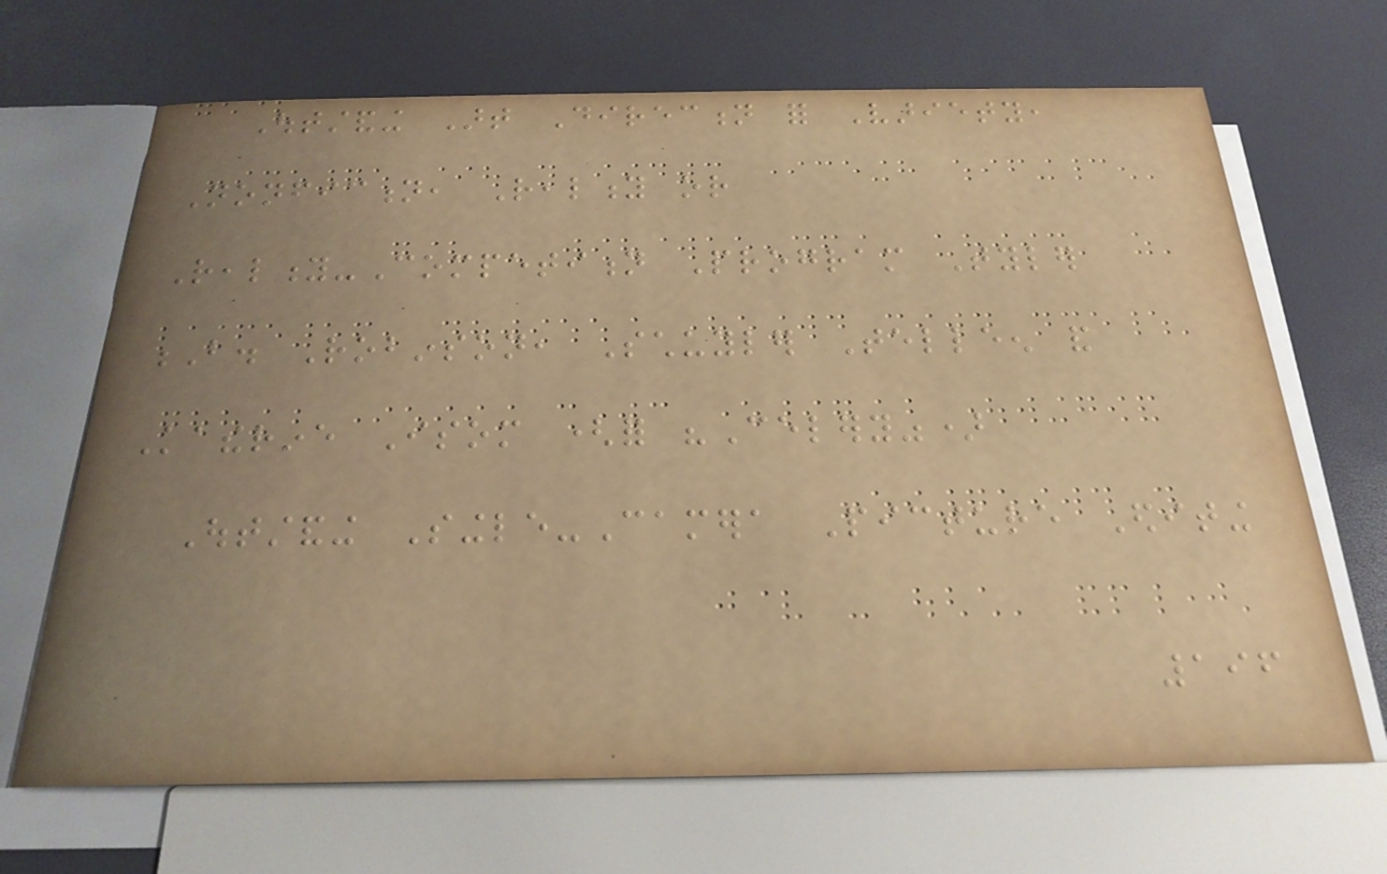Outstanding Art Direction for Variety,
Nonfiction, Reality or
Reality-Competition Program Tyler
B. Robinson, Schuyler Telleen and
Katherine Isom (for "Celery")
Outstanding Single-Camera Picture Editing
196
